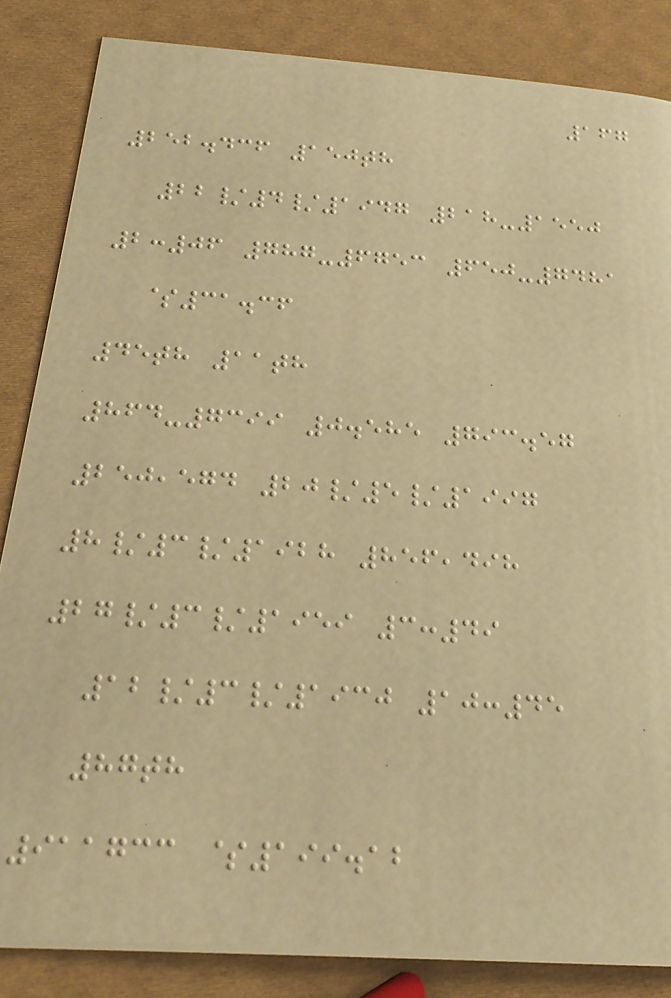167
252.436 150th
22/4/1947 218-1550
2:06 787-6753 650-7481
$31.36
45th 11th
864-7399 0.585 793.57
250,574 20/5/1997
8/3/1928 856,498
27/3/1959 3:49
12/3/1930 10:45
87th
911733 $199.12
